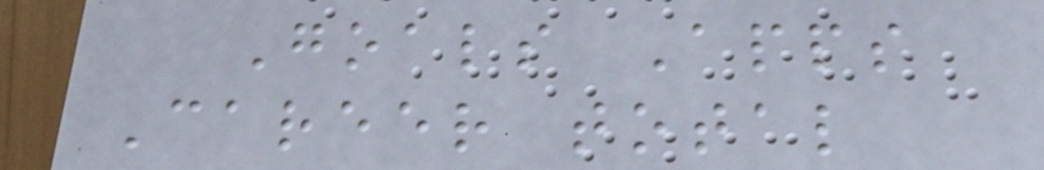Goals Apps
Career total
